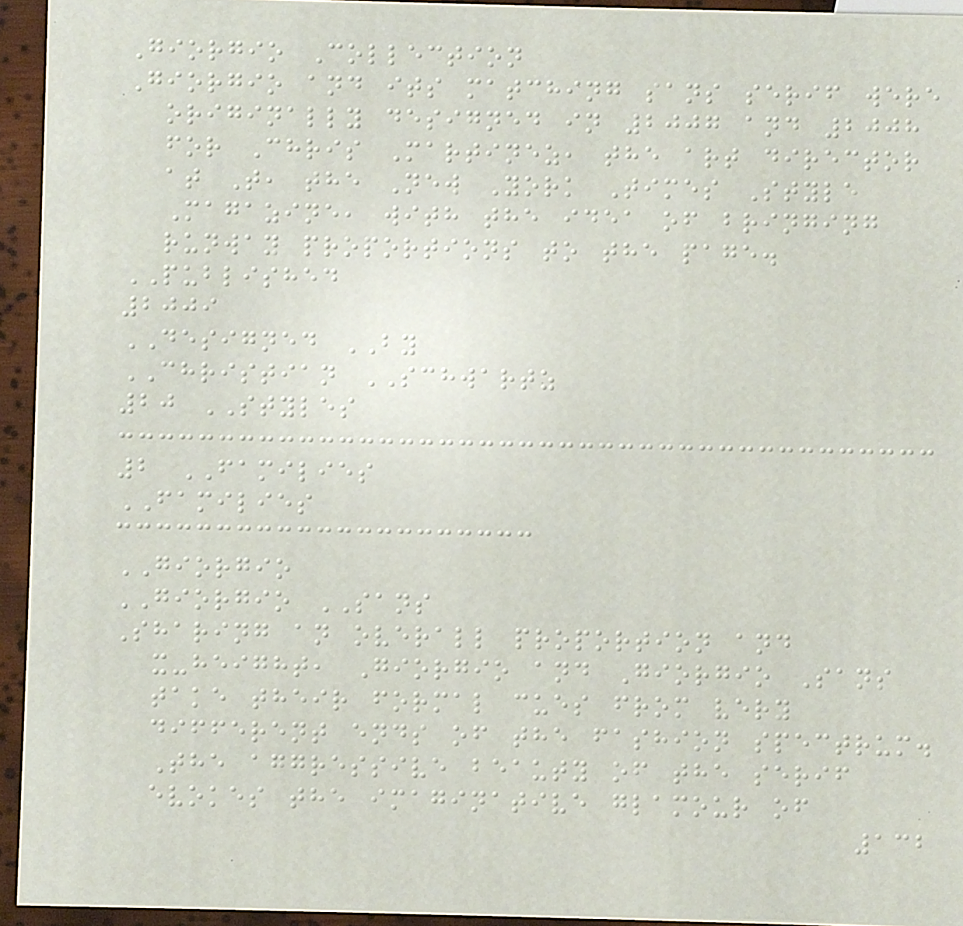Giorgio Collection
Giorgio and its matching sans serif were
originally designed in 2007 and 2008
for Chris Martinez, the art director
at T, the New York Times Style
Magazine, with the idea of bringing
runway proportions to the page.
PUBLISHED
2009
DESIGNED BY
CHRISTIAN SCHWARTZ
20 STYLES
2 FAMILIES
FAMILIES
GIORGIO
GIORGIO SANS
Sharing an overall proportion and
x-height, Giorgio and Giorgio Sans
take their formal cues from very
different ends of the fashion spectrum.
The aggressive beauty of the serif
evokes the imaginative glamour of
132
